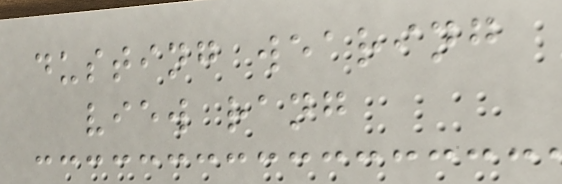dusting wearing
view rang
